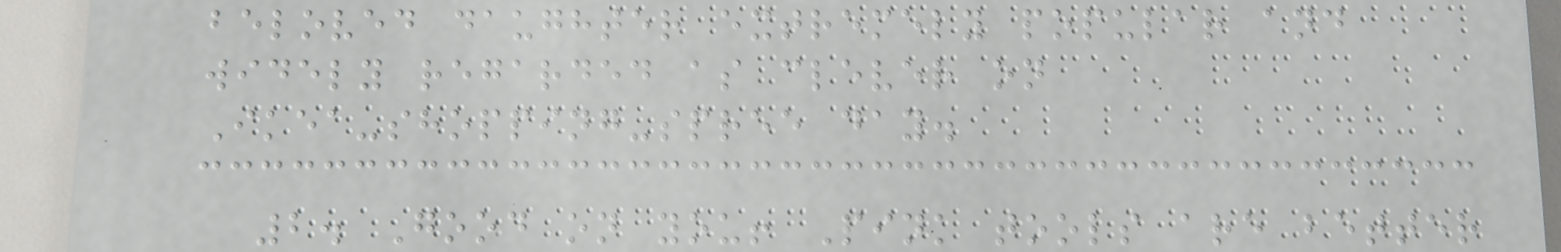beloved daughter extremely popular and
widely regarded as clever on
Ikea-shopping-spree day.
2. Good on you! Pink tools are better
